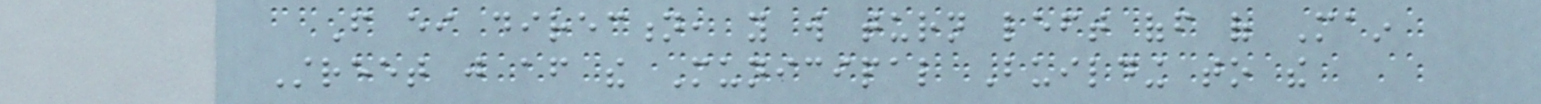From either direction, you will turn left off of Main
Street just after the Municipal Building to the
